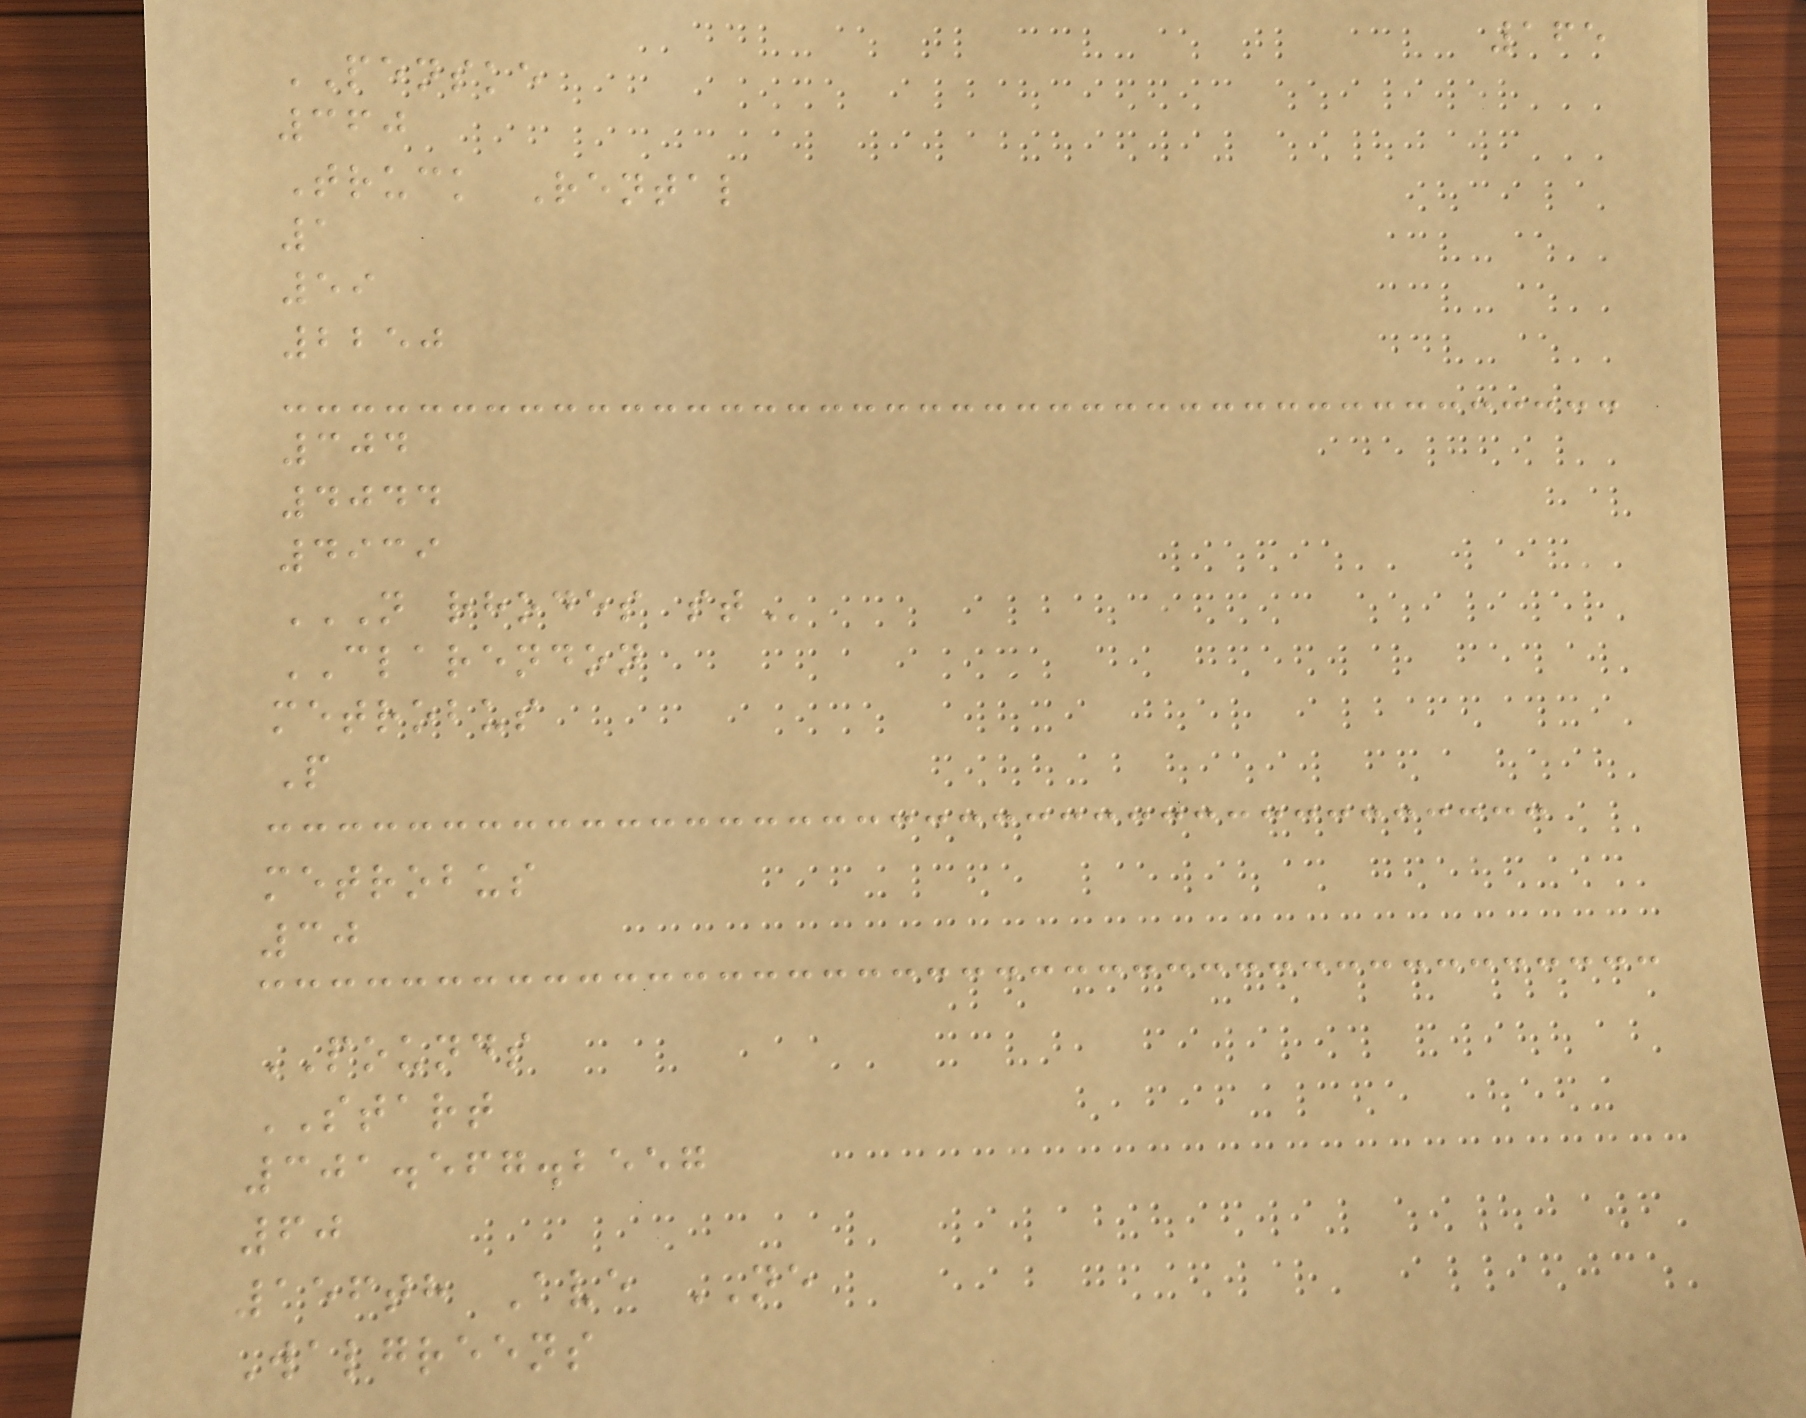165
PENSKE
360
Truck Rental
1
59
2250
304
4044
4939
N RHODES ST
CLARENDON
metrobus
P
metrobus
30
POUNDS
START
301.567.2557
60
156th Ave NE
Walgreens
